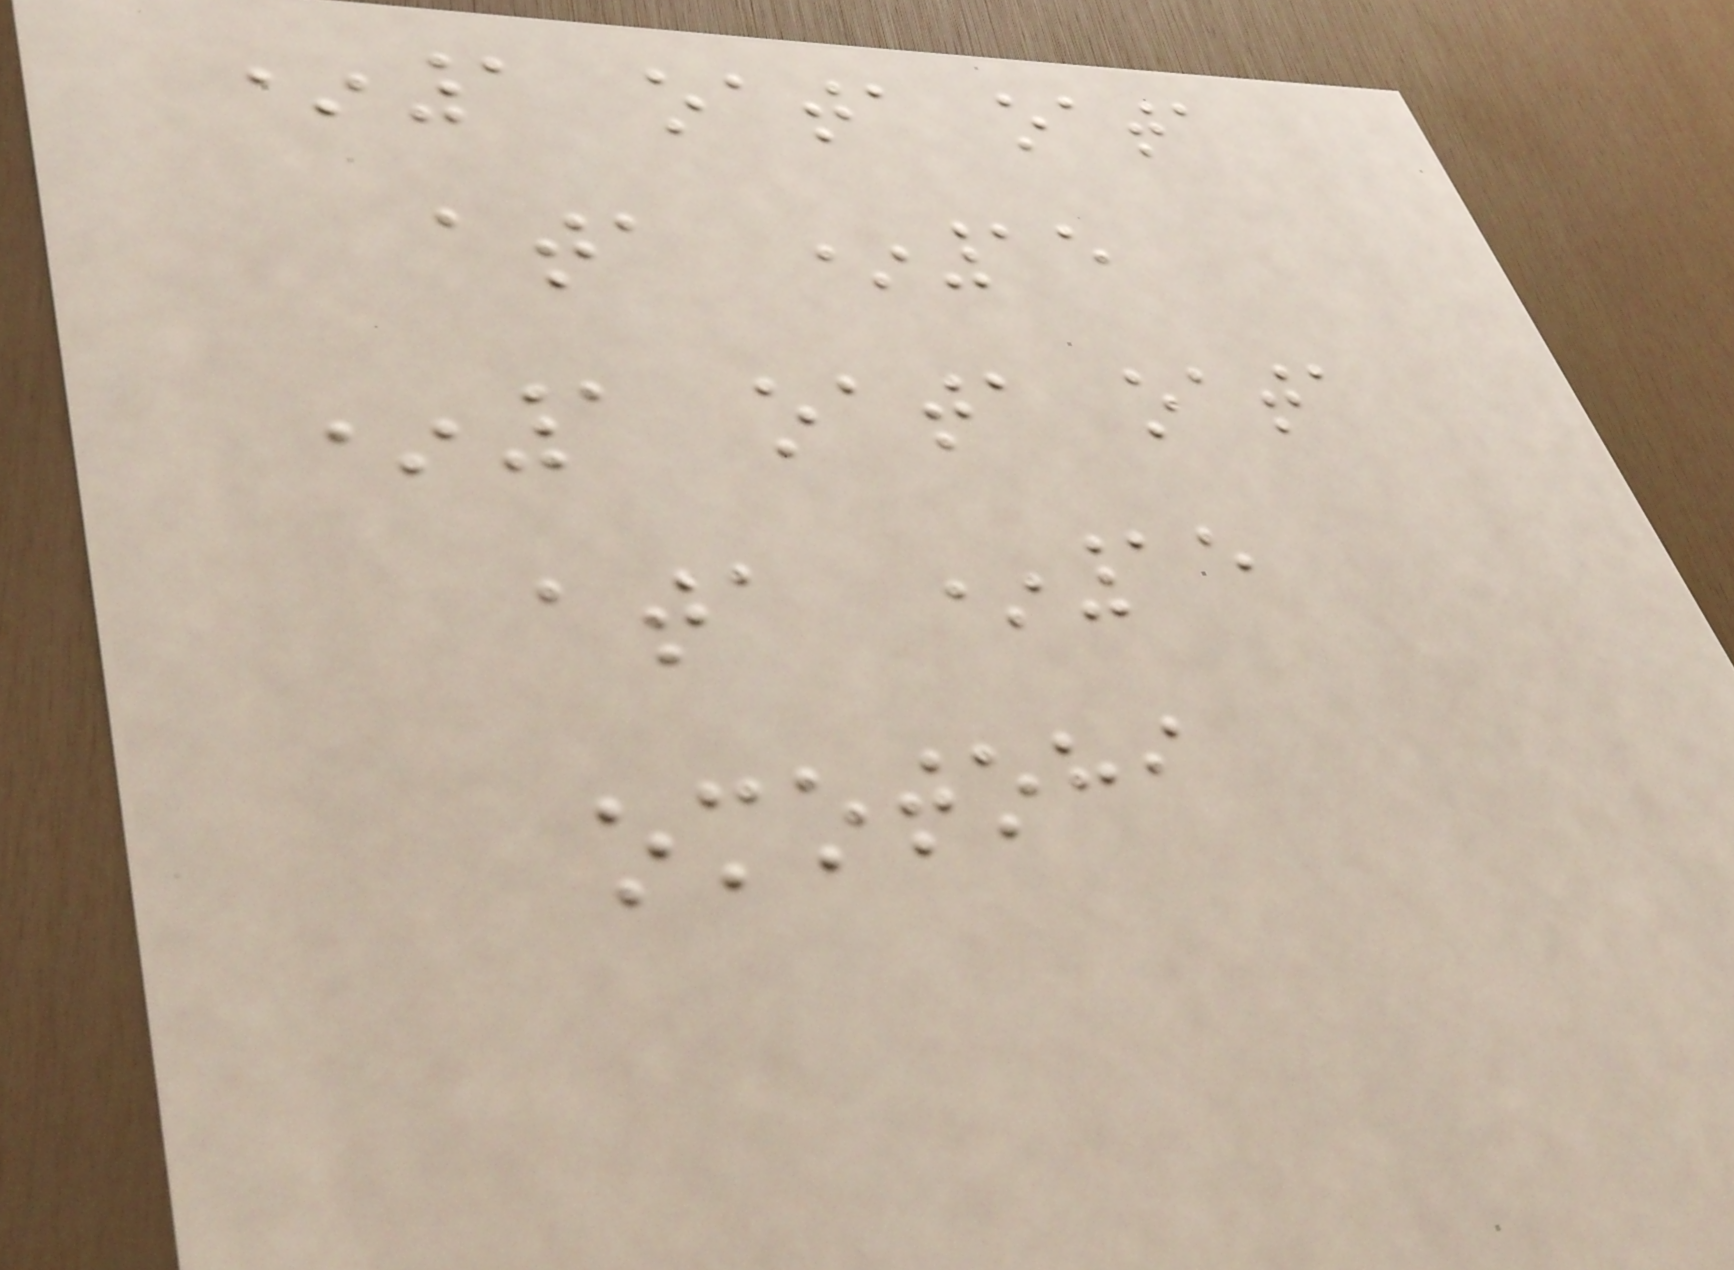*1 oata oata
ata *15
*1 oata oata
ata *15
omotohi
